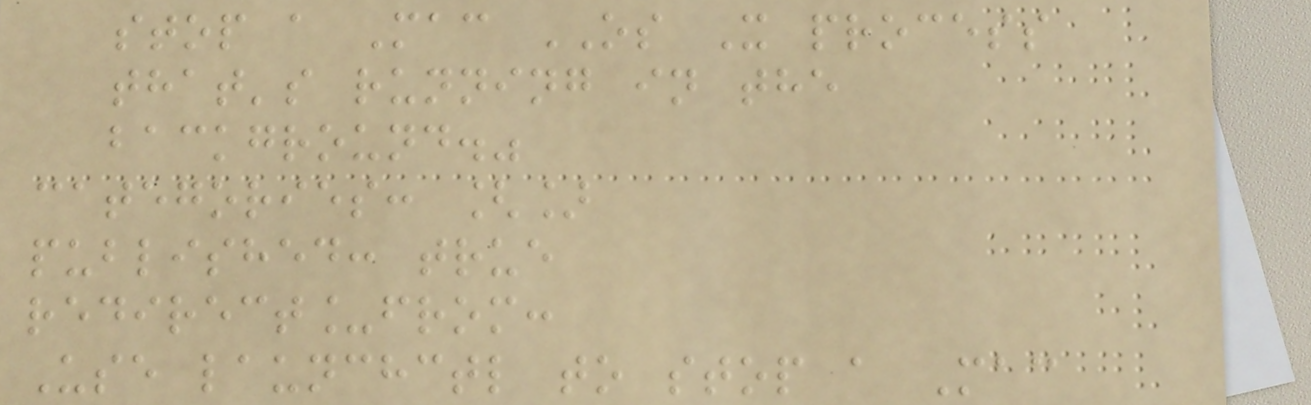stop a Mac OS X process
that's running in the
background."
categories: []
published: true
redirect_from:
Use launchctl to stop a Mac
